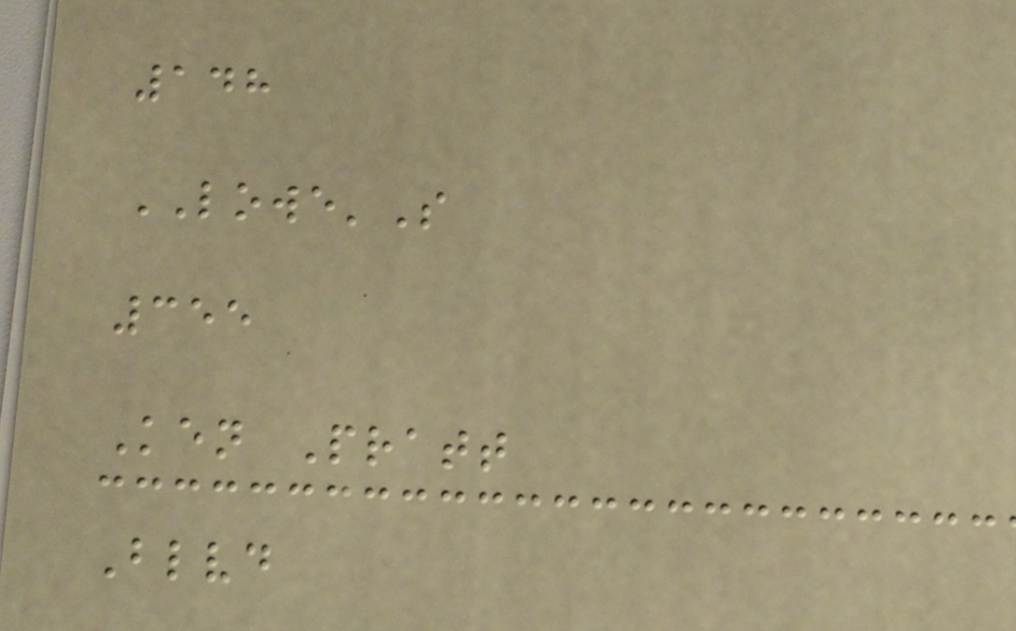148
LOWE'S
355
Ken Pratt
Blvd
